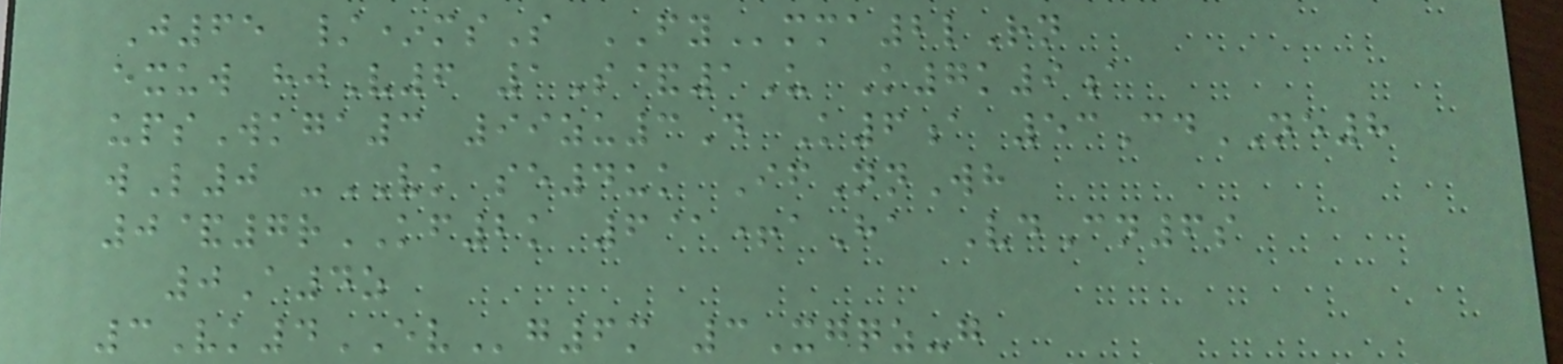J65 /*msS FYmma2lRn
exuw hjV6 1S&1U K7k9a
upsWkga3 99zu3D K6a 53CdNE8
wL0 -VK se4uk IfNnWh
0&7rKF2k 6@+aHa VdCn6s
0A4z
3Vk4EVg6m 3Xgqz-g
